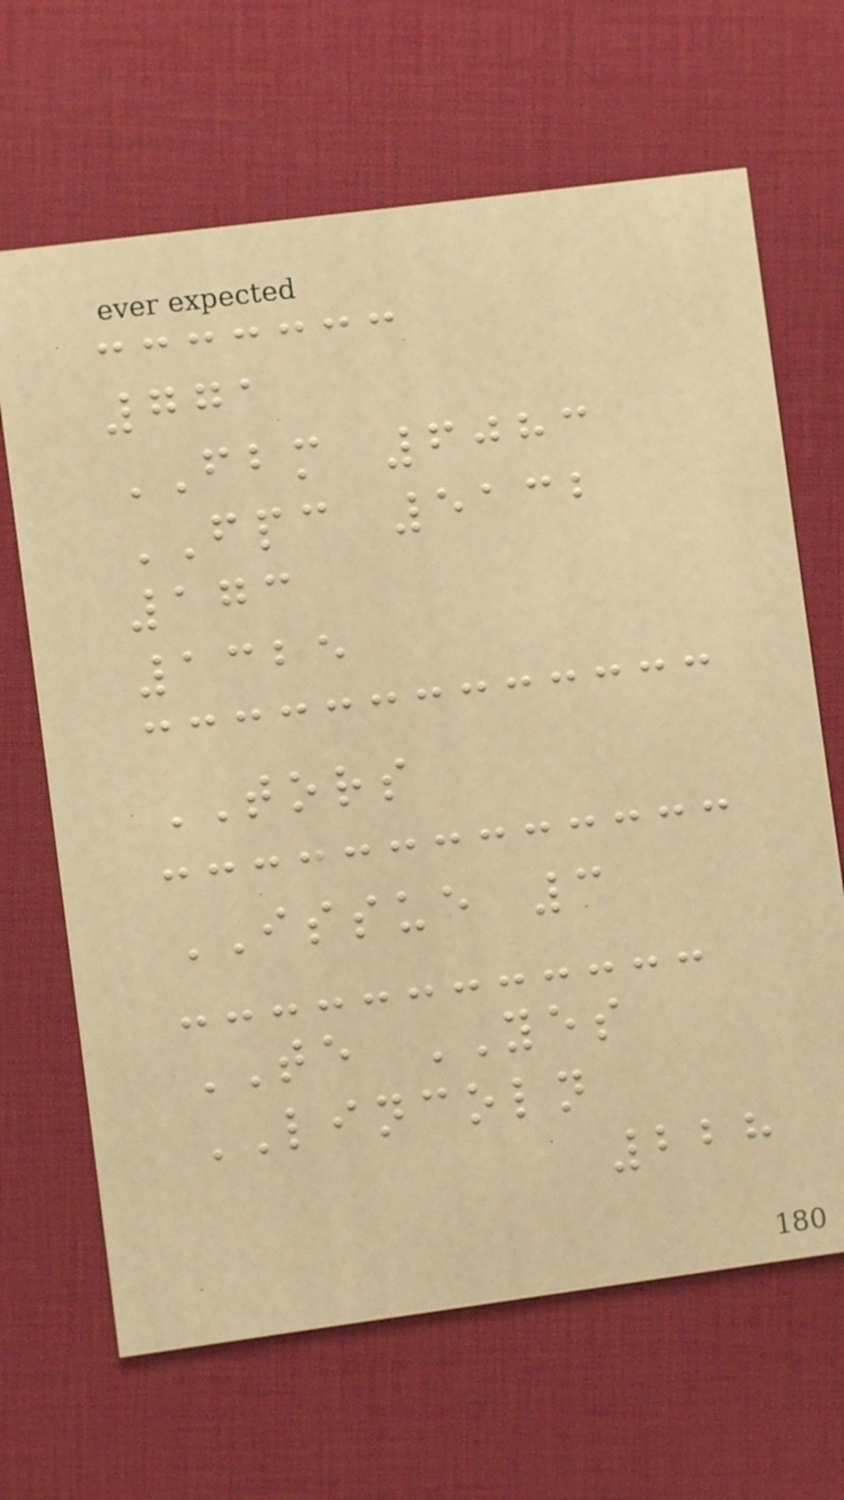771
FBM 6083
FPC 5132
173
1325
TORS
ISSUE 3
TE YES
LINCOLN
228
